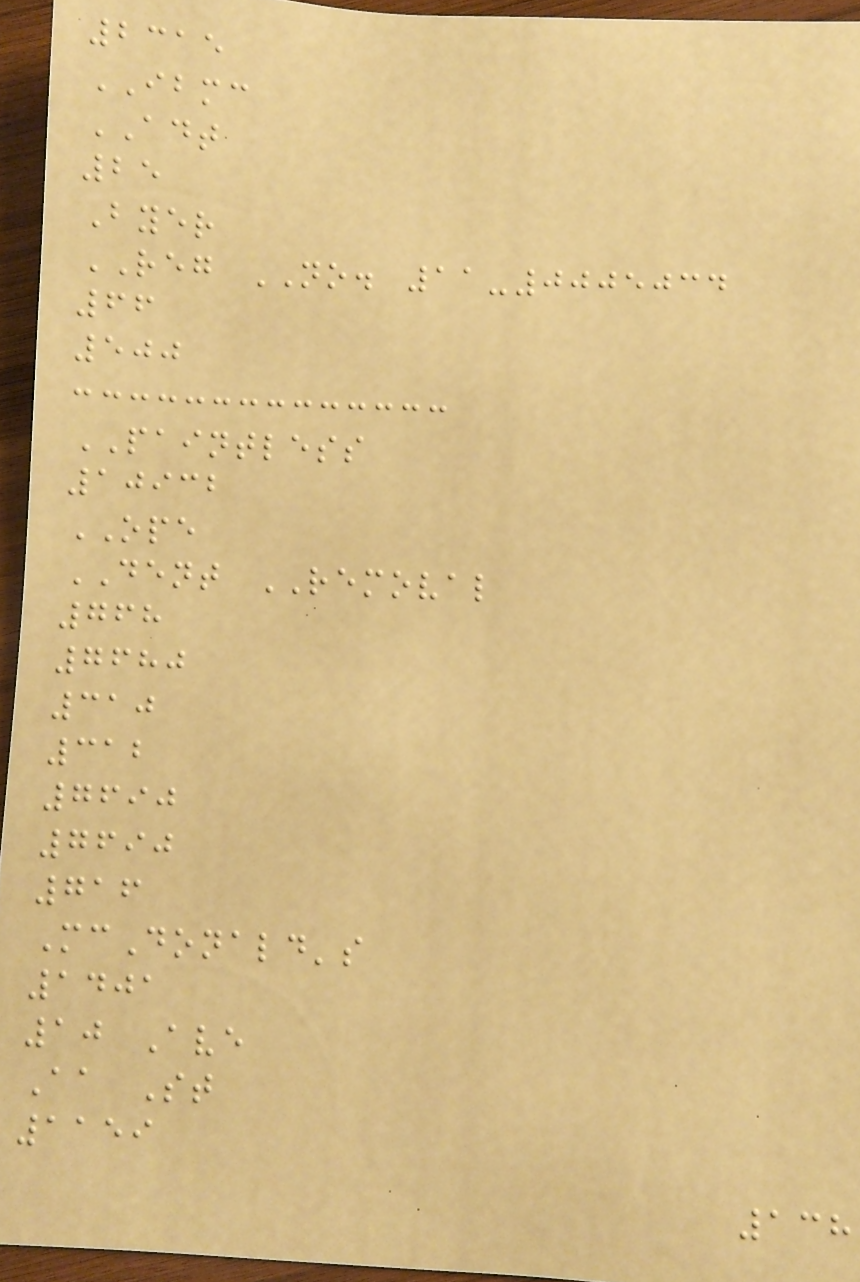2315
IBMC
ADT
25
Byer
REG NO. 11-0005034
66
500
PAINTLESS
10932
OPE
DENT REMOVAL
768
7680
310
312
7690
7690
716
McDonald's
1401
10 Ave
Aa St
1159
138
